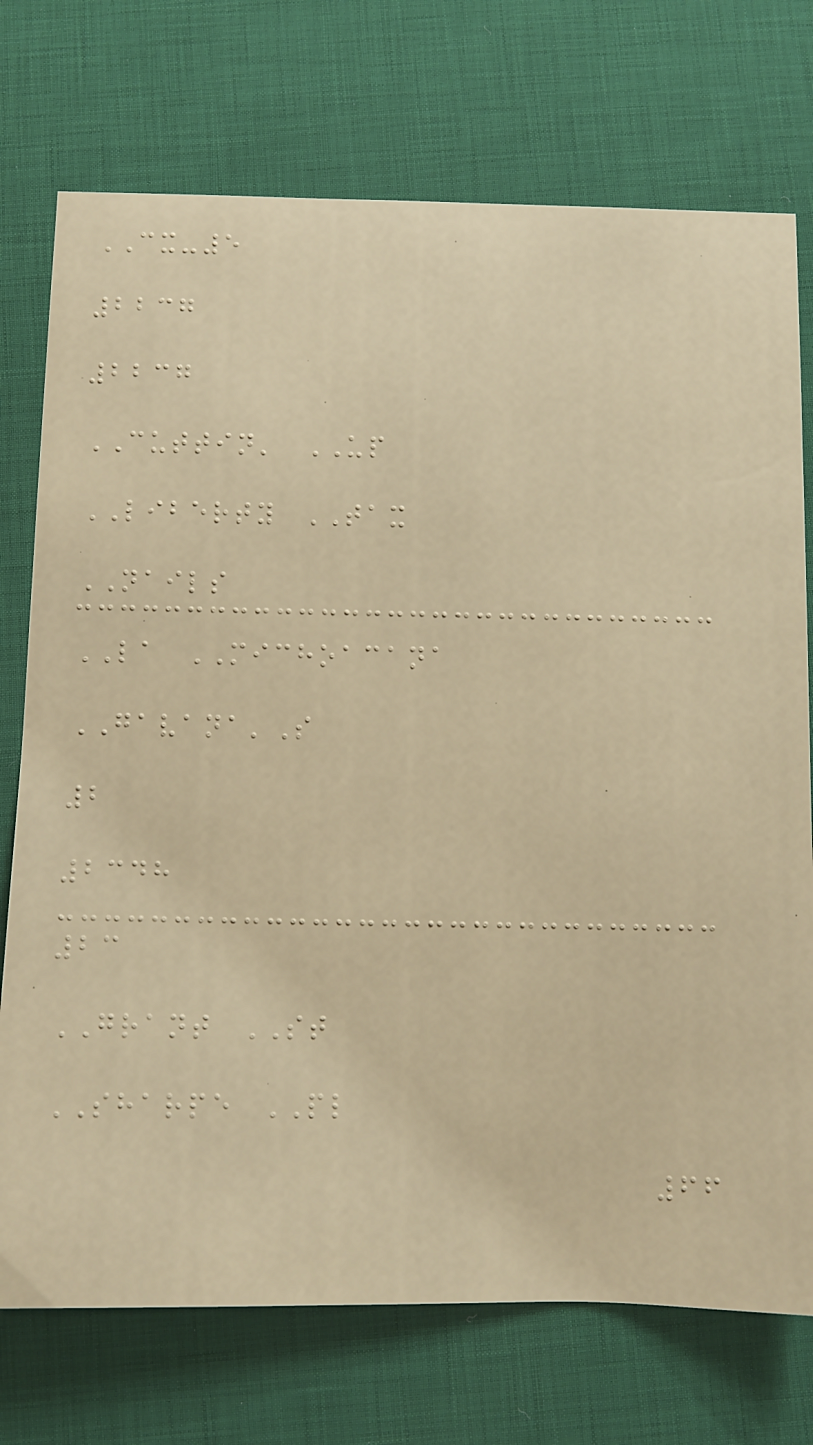CX-5
2237
2237
CUTTIN' UP
LIBERTY TAX
NAILS
LA MICHOACANA
GAVANA'S
2
2348
23
GRANT ST
SHARPE PL
66
